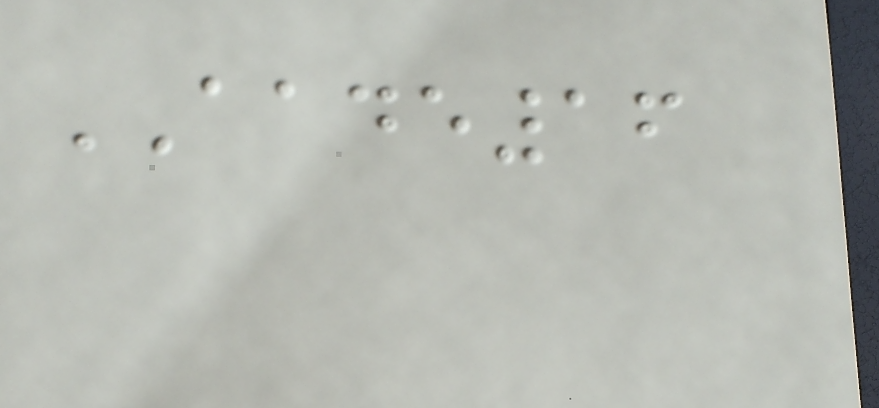AADE16
